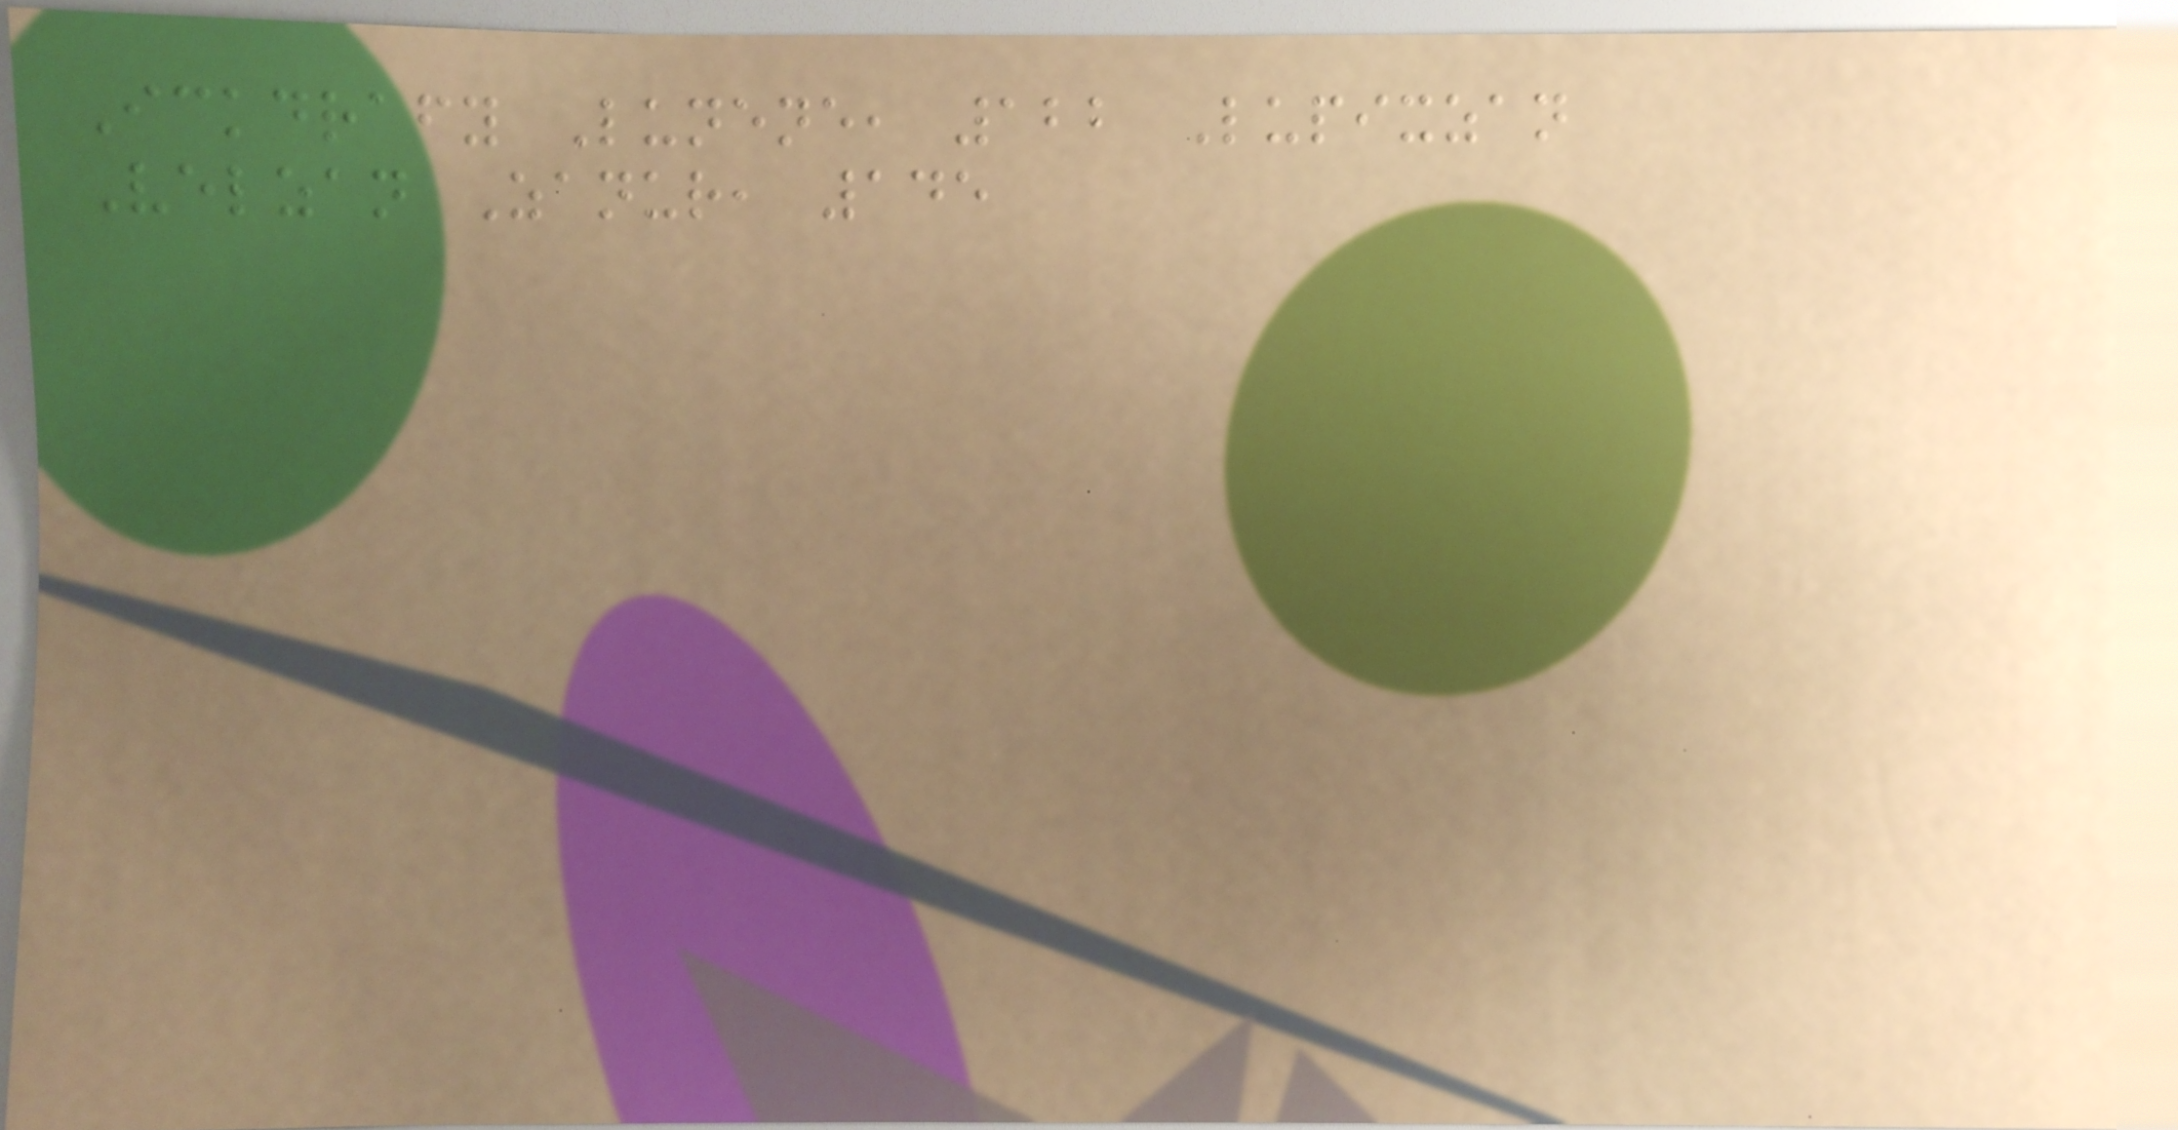Ickdrafy Lunene, 122 Lupixzan
Velzan Zanur, 145
